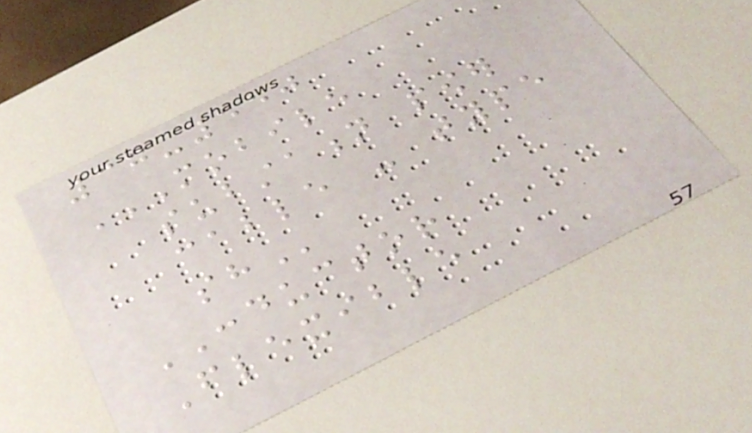37-550
MOBILE
SUBSTATION POWER
CABLE - TYPE
SH
CONDUCTOR
Flexible
